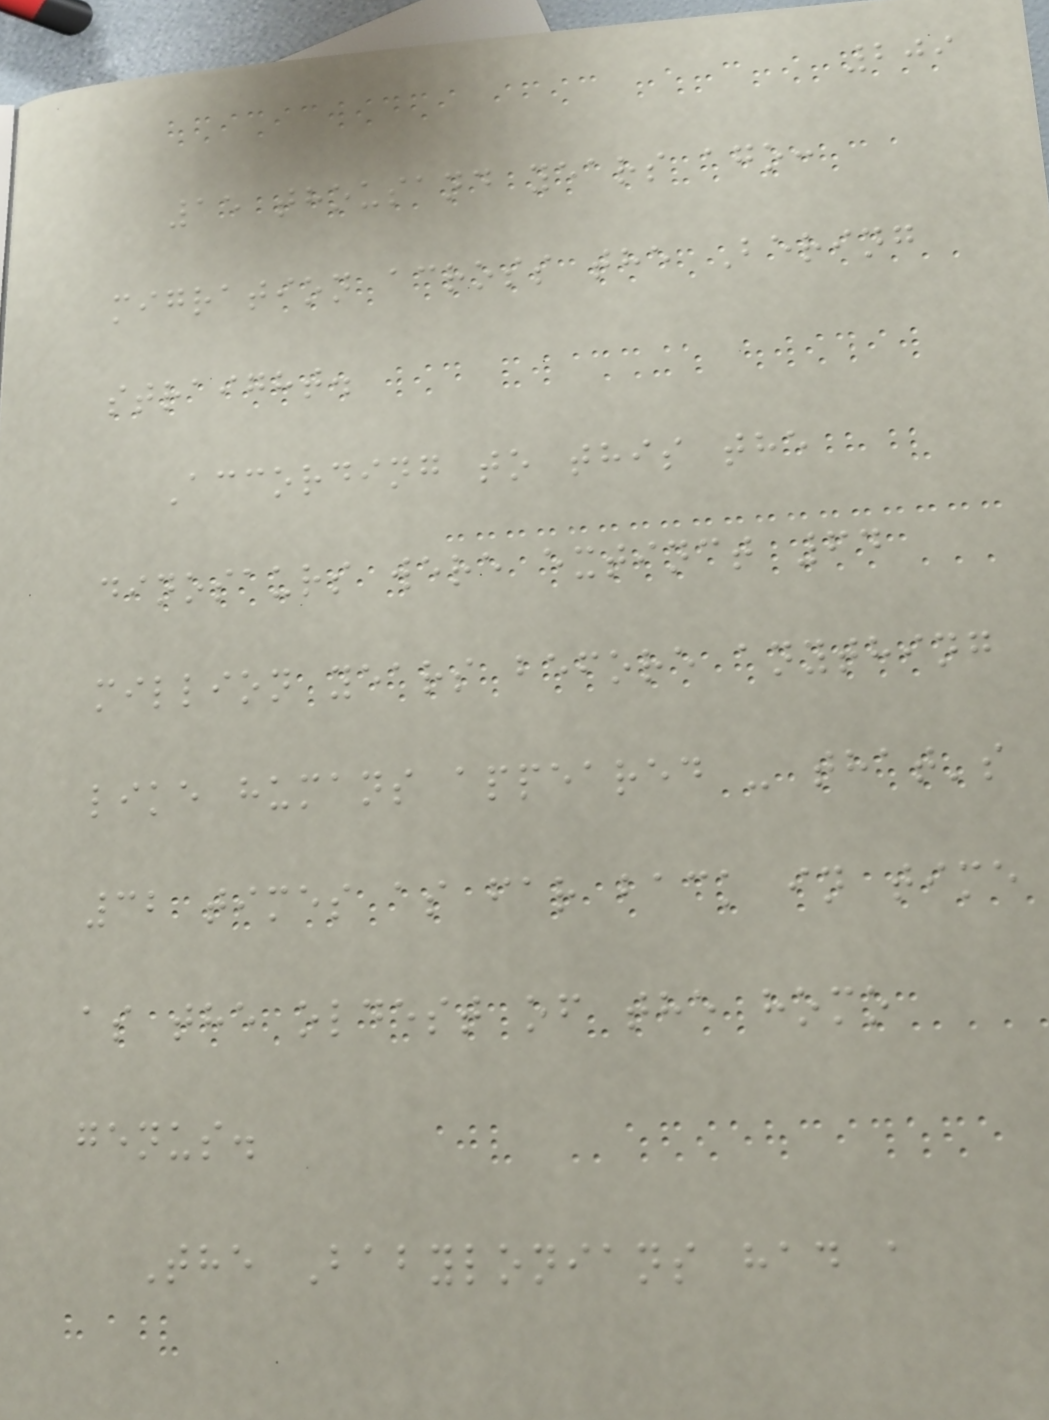209
15 thousand years ago:
migration across the Bering
straight.
According to this the
dinosaurs were extinct 64
million years before anything
like humans appeared - that's
32 times as far back in time
as the oldest of the homo
genus.
The Babylonians had a
